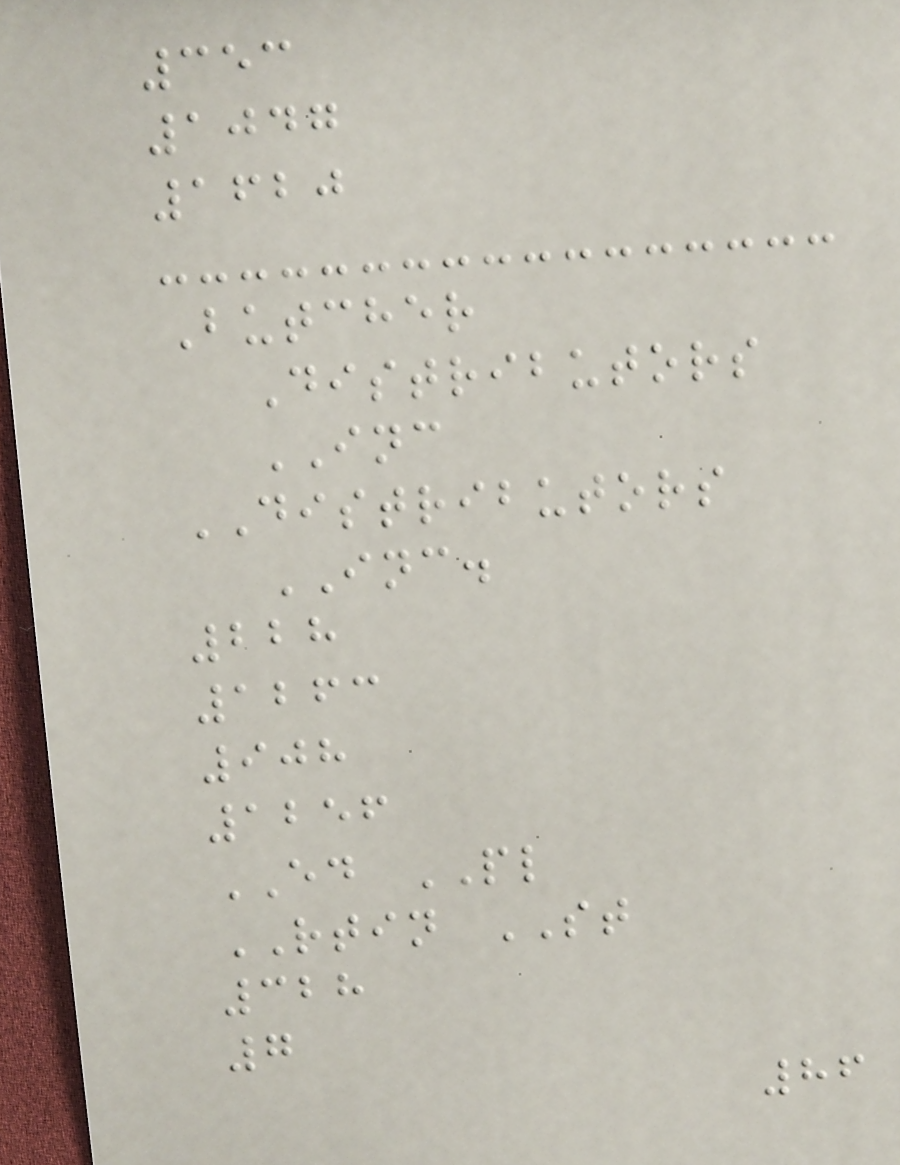353
1047
1620
Butcher
Distributors
INC
DISTRIBUTORS
INC.
228
1263
908
1256
ED PL
RTIN ST
328
7
86
